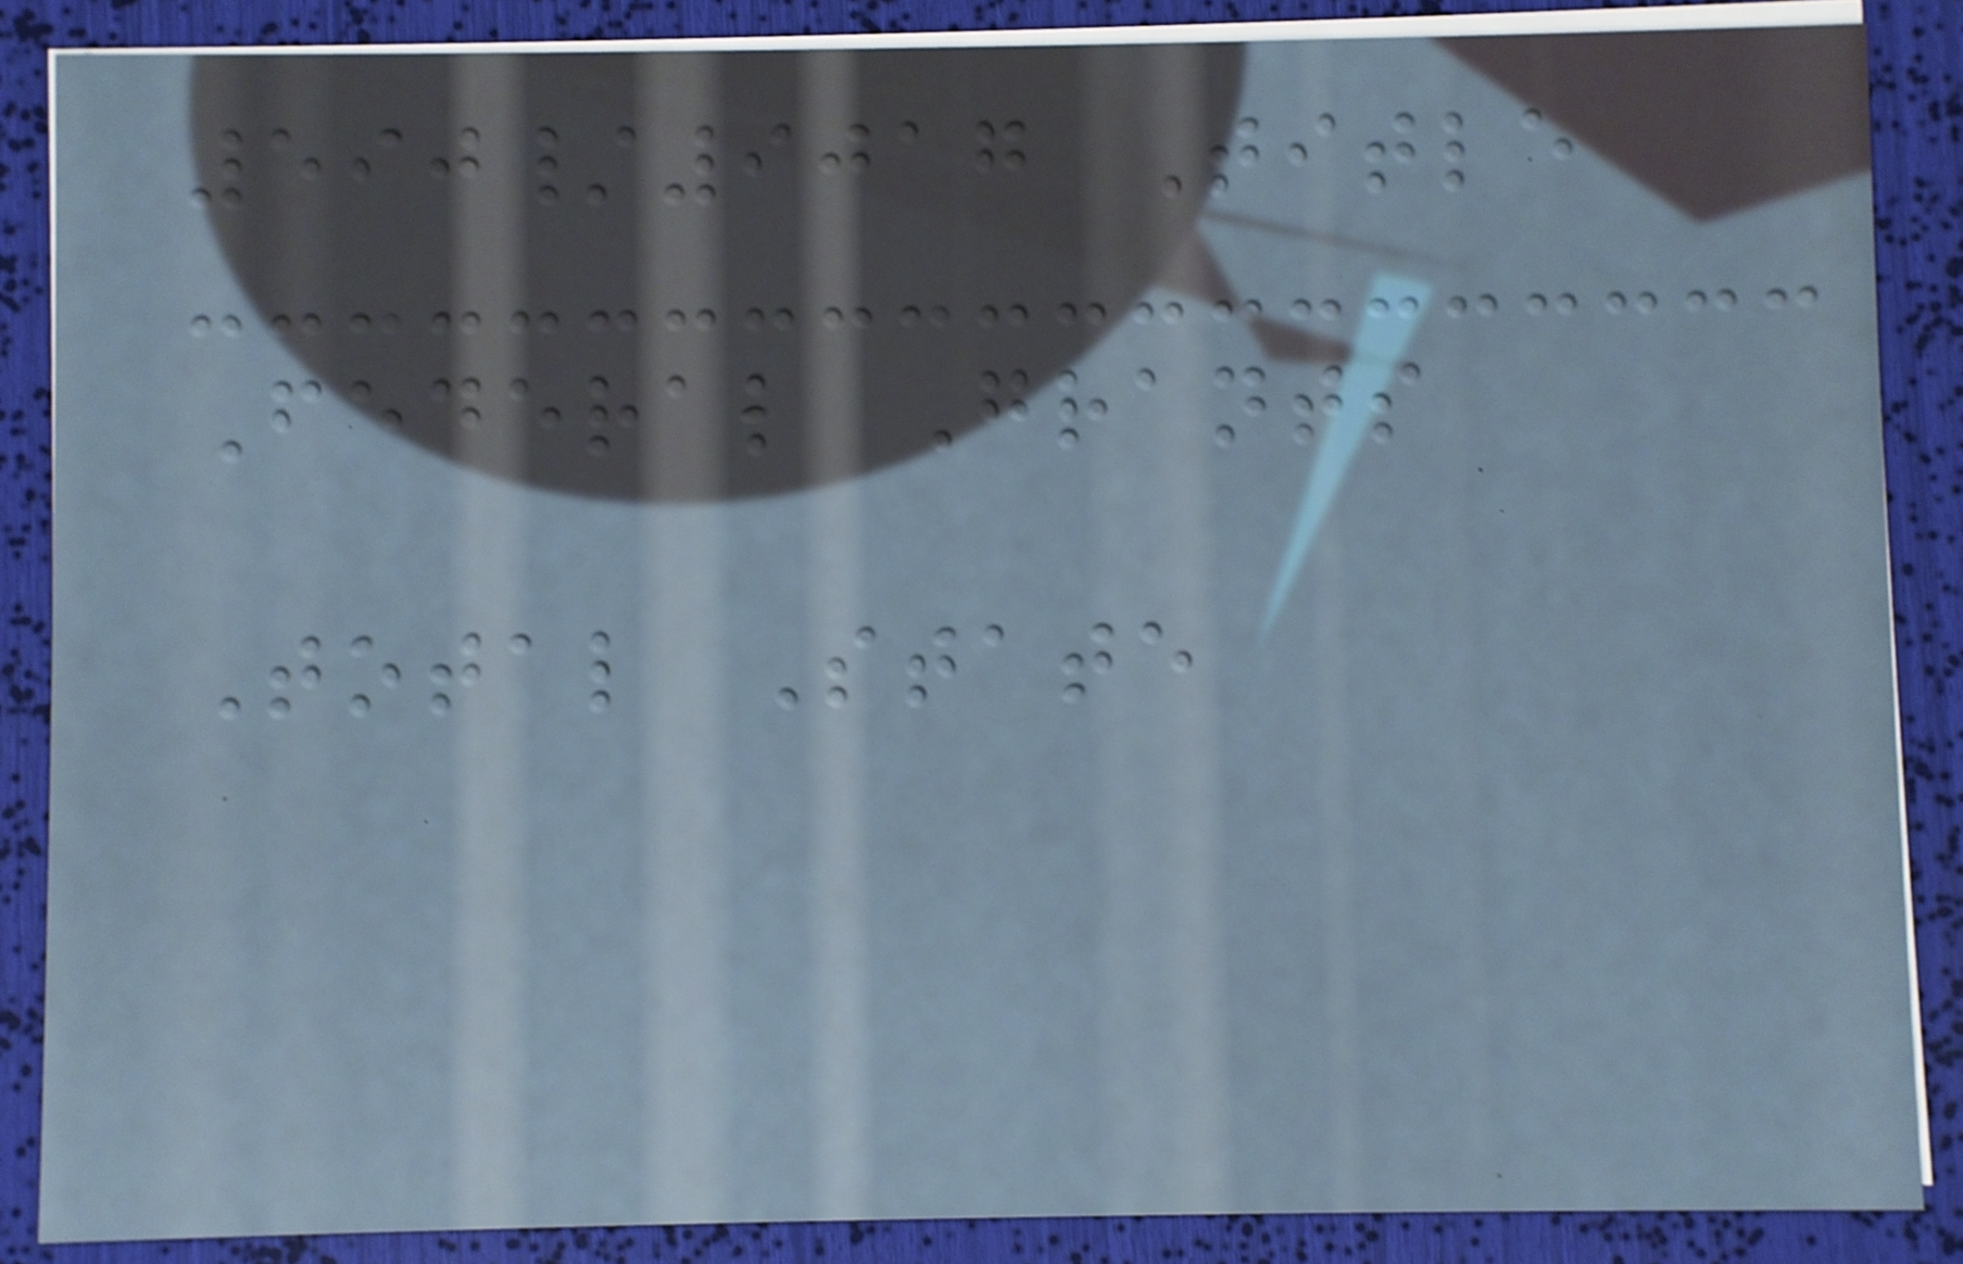590/9017 Title
Federal Grants
Total State
